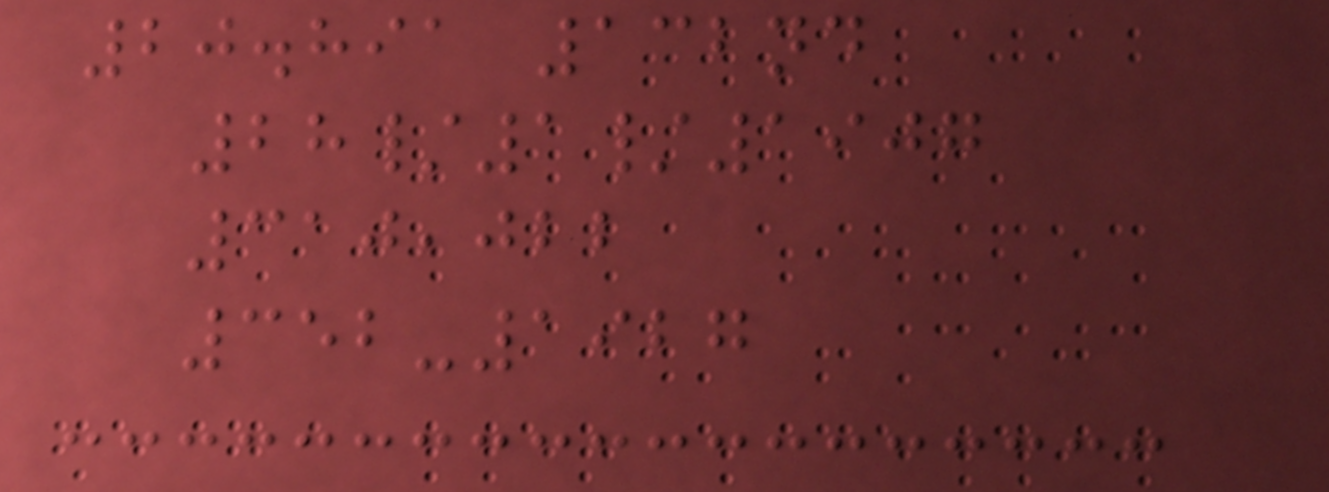20.891 132nd
28/1/1907
310,022
352-1927
